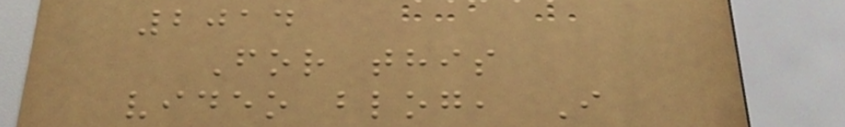2014
For this
video blog, I
